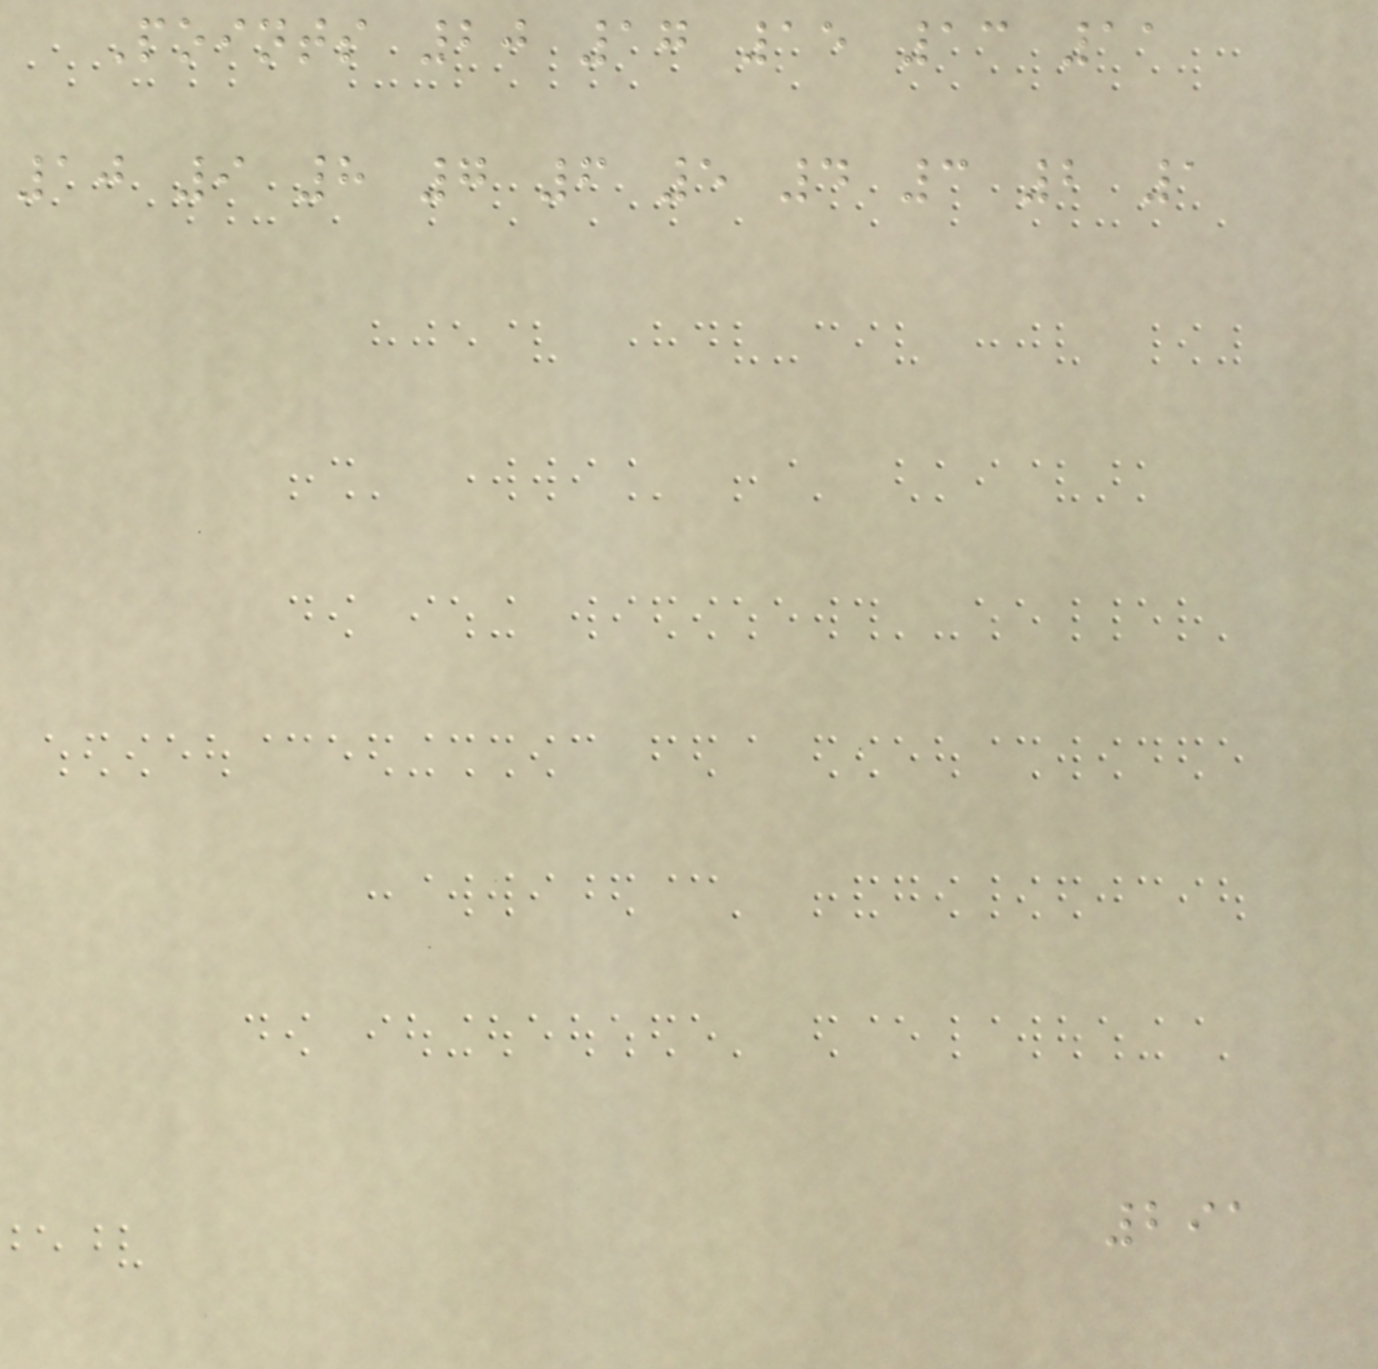Points 20 17 15 13 11
10 9 8 7 6 5 4 3 2 1
291
